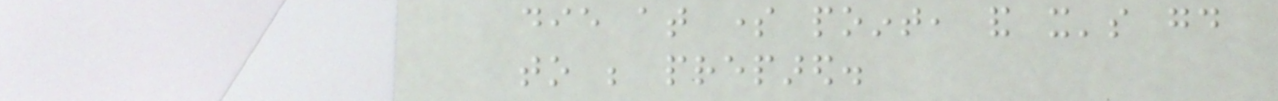die at some point, and it's good
to be prepared.
